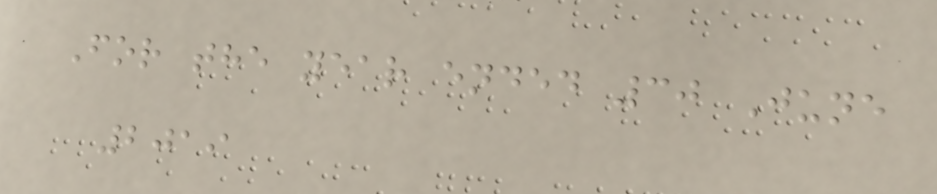For the year ended 30 June
2019
